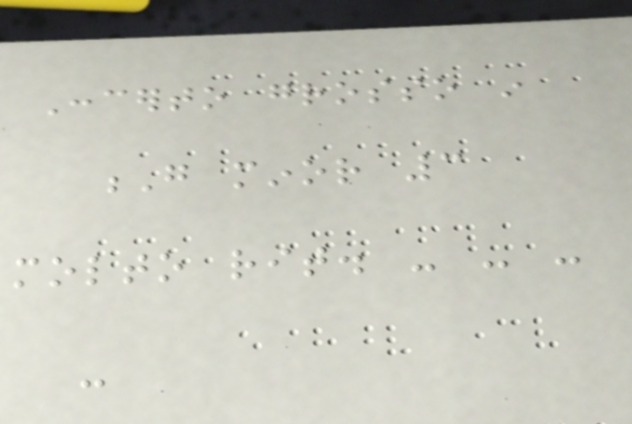Concerto grosso in
G minor 3
molto rit. - - -
-
